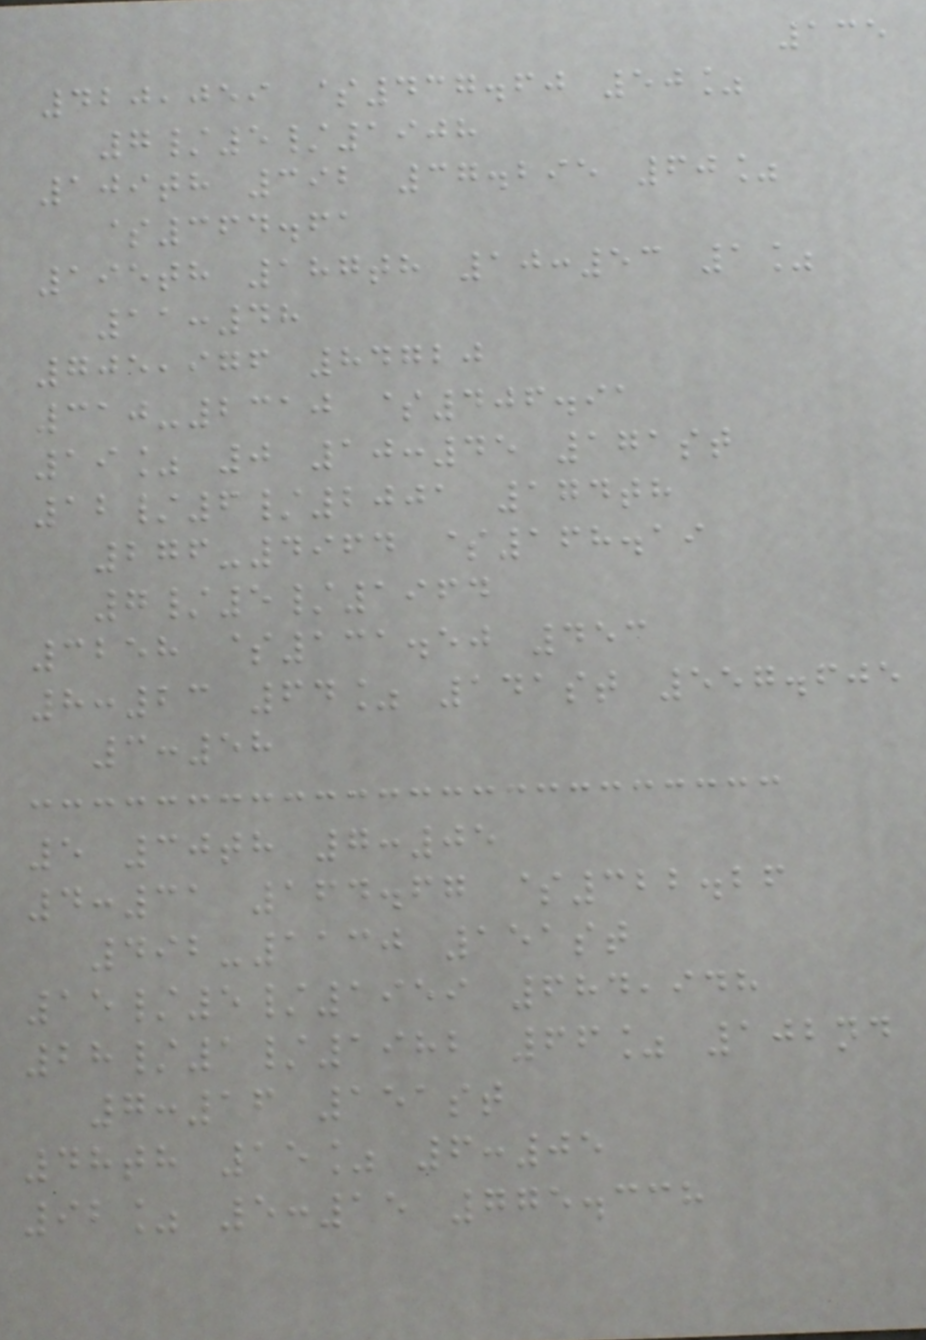135
420,059 $437.60 50%
7/5/1908
109th 392 37.295 60%
$364.61
195th 187th 10:53 1%
11:48
705,976 84720
310-2310 $406.91
19% 0 10:45 171st
12/6/2001 174th
276-4964 $168.19
7/5/1964
3258 $131.50 453
8:23 64% 141st 557.605
3:58
5 30th 7:05
4:31 164.67 $322.26
492-1130 151st
15/5/1959 684,948
28/1/1982 66% 102nd
7:16 151st
48th 15% 6:05
92% 5:15 775.338
